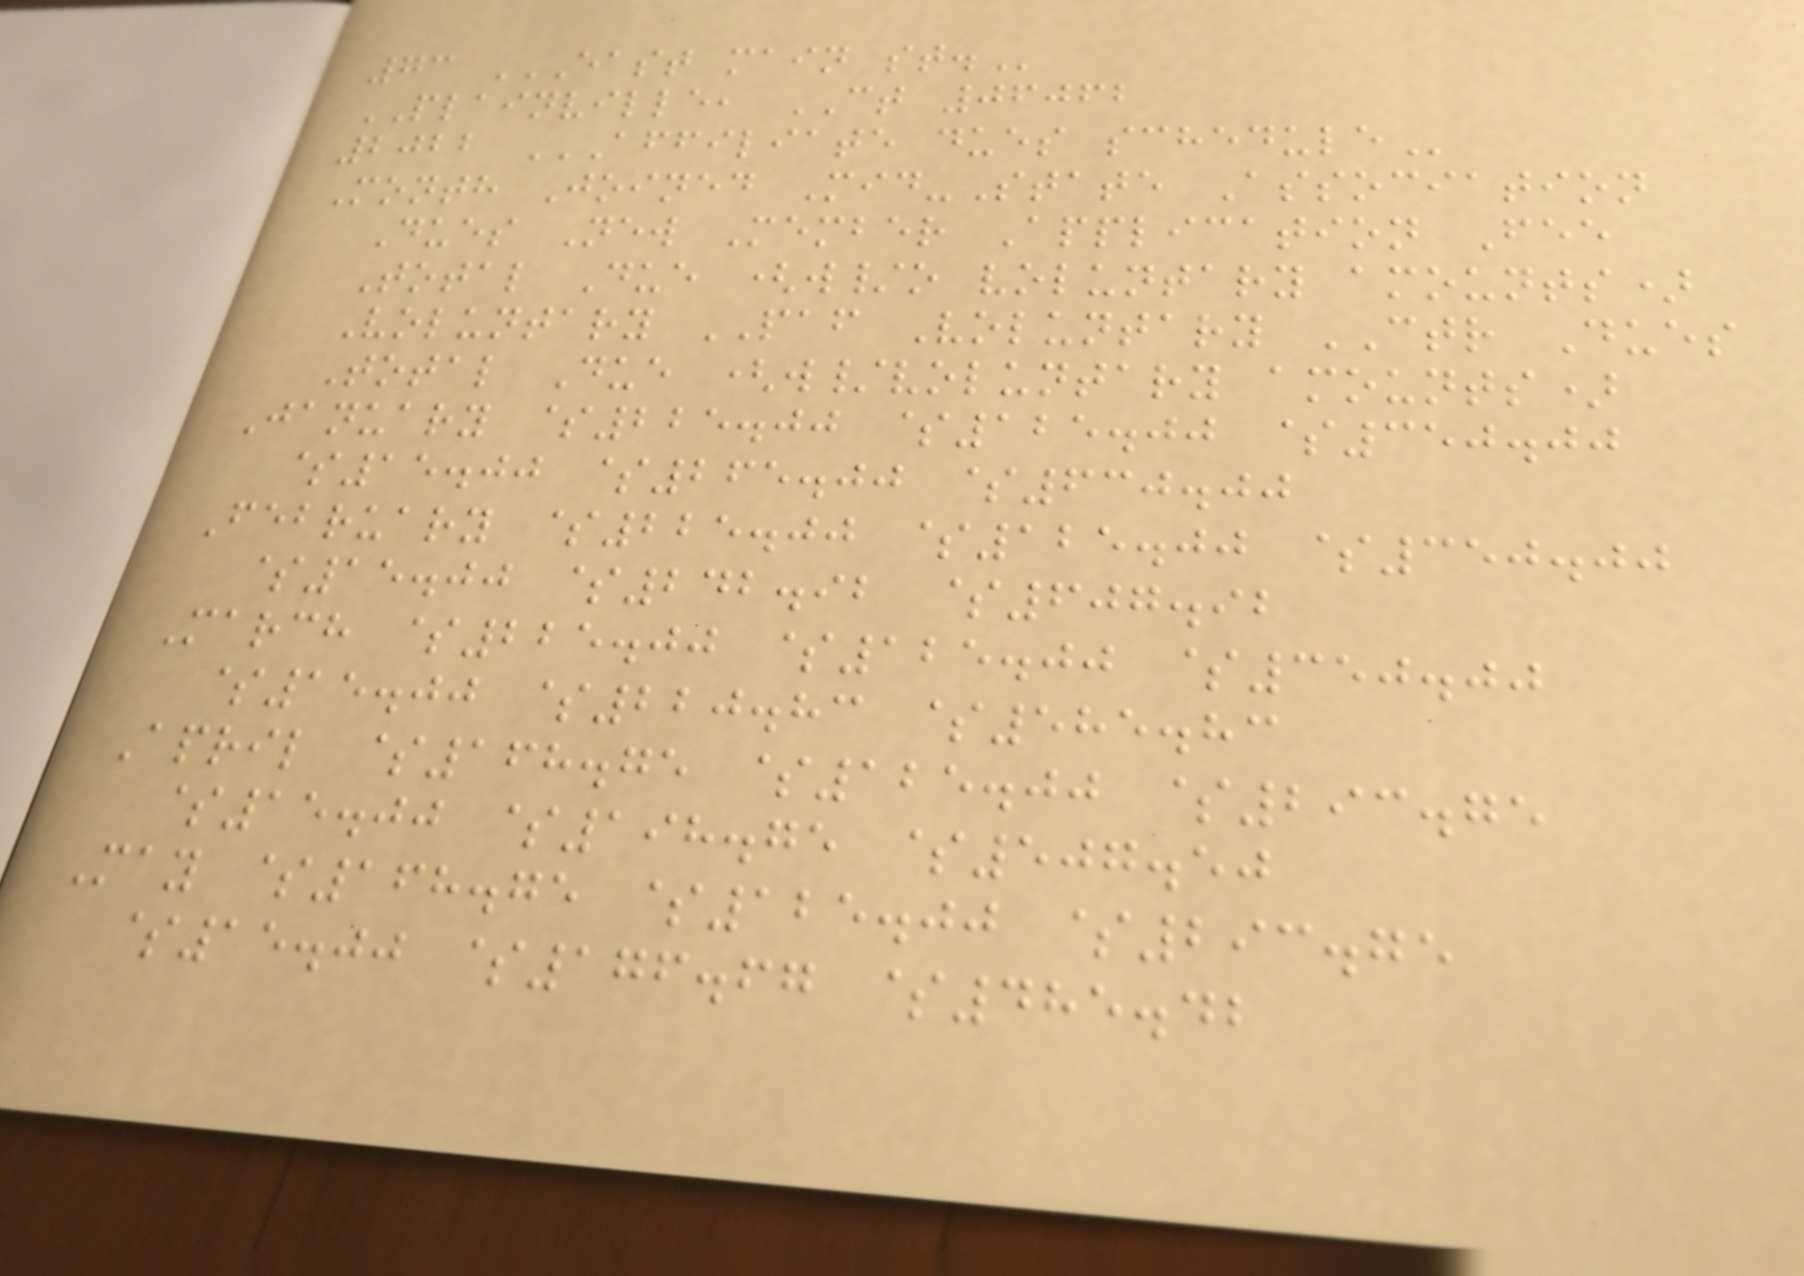73 EAST MAIN ST.
PLAINVILLE, CT 06062
2022 AFFILIATE DUES SCHEDULE
Month Joined Mid-State Association
Dues New Member Application Fee
Total Due (w/o voluntary amounts)
Voluntary PAF Voluntary CTR Dues
Total Due (w/voluntary amounts)
January $225.00 $125.00 $350.00
$15.00 $265.00 $630.00
February $225.00 $125.00 $350.00
$15.00 $242.92 $607.92
March $225.00 $125.00 $350.00
$15.00 $220.83 $585.83
April $168.75 $125.00 $293.75
$15.00 $198.75 $507.50
May $168.75 $125.00 $293.75
$15.00 $176.67 $485.42
